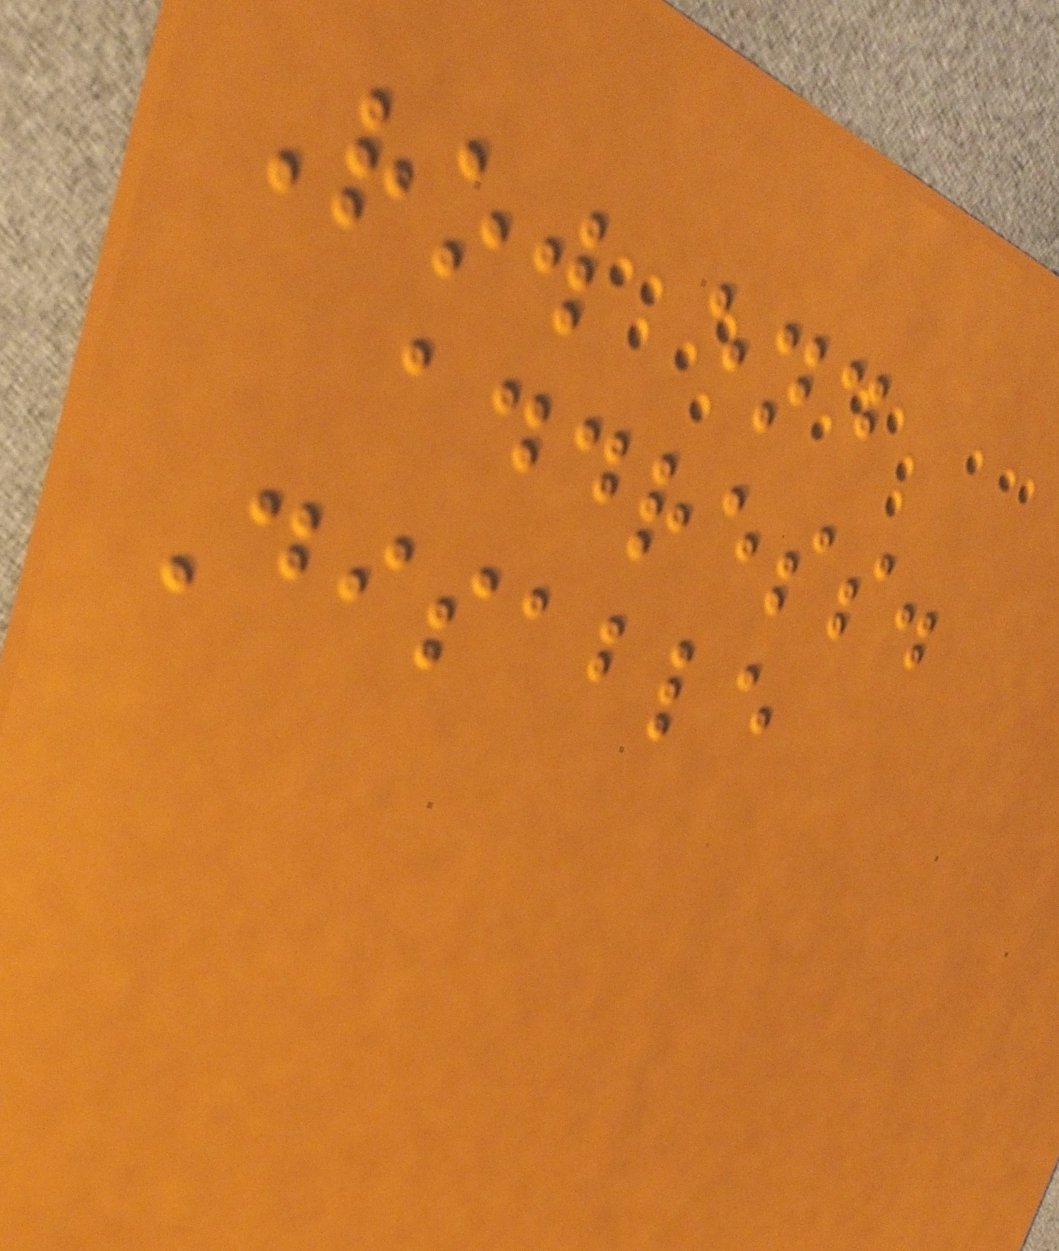Row end
address.
Disable
